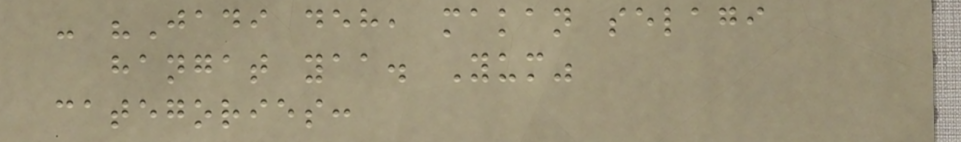- "Jadi deh, makan selagi
hangat yaa. Yum"
categories:
